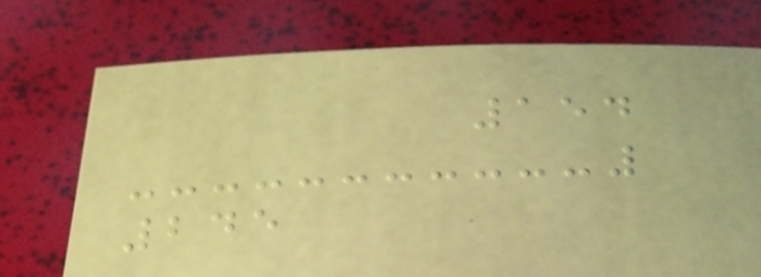154
245
